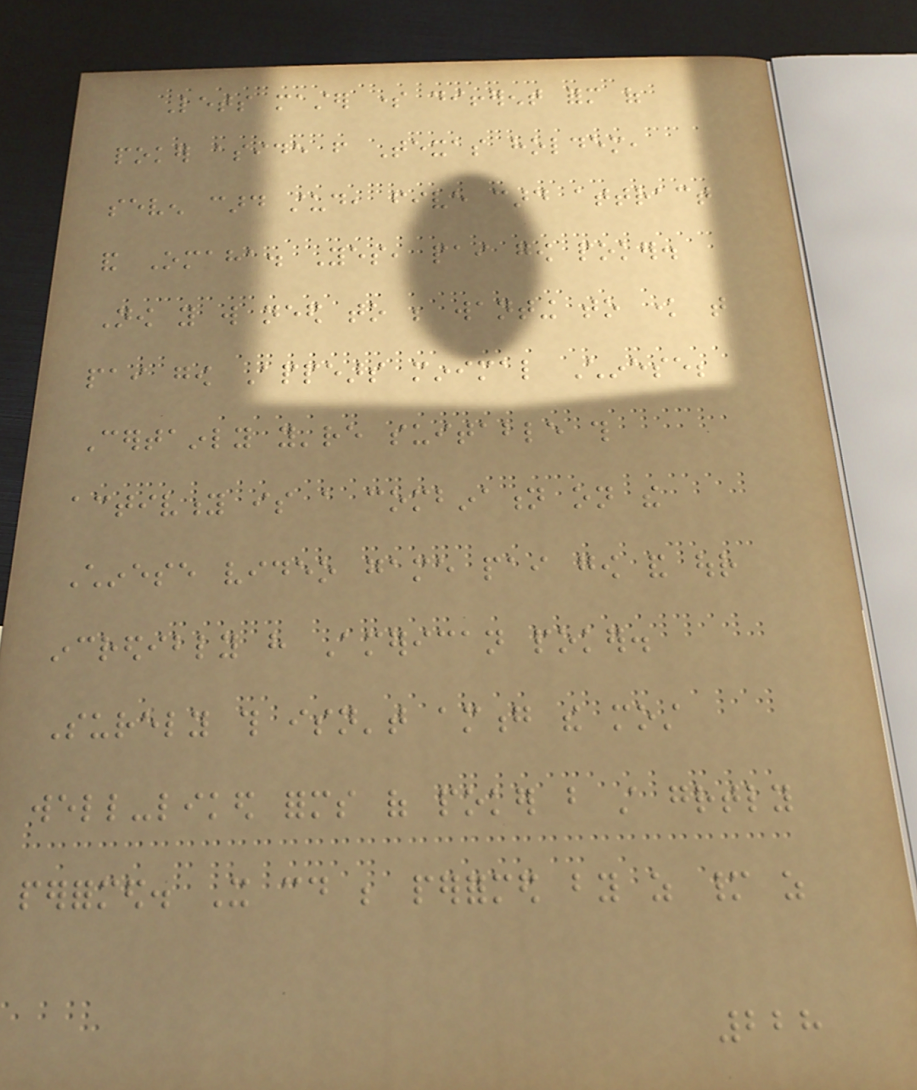Lets master some different form of
poker aside from Texas holdem,
seven card stud, five card attract
and Omaha. Yes, pai gow poker.
Now you will need to be wanting to know that
pai gow Appears minimal Chinese;
Certainly you're suitable this
activity is a combination on the
Chinese video game pai gow and our
incredibly have American poker.
Surely this isn't among the most
well-liked forms of poker but still greatly
performed. It could be performed by as many as
228
